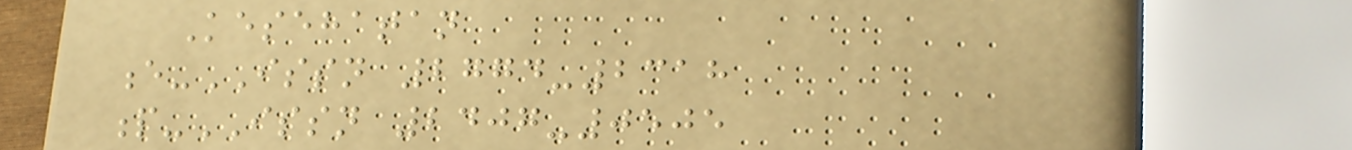Kesehatan
e-ISSN 2774-2318
p-ISSN 2407-0505
